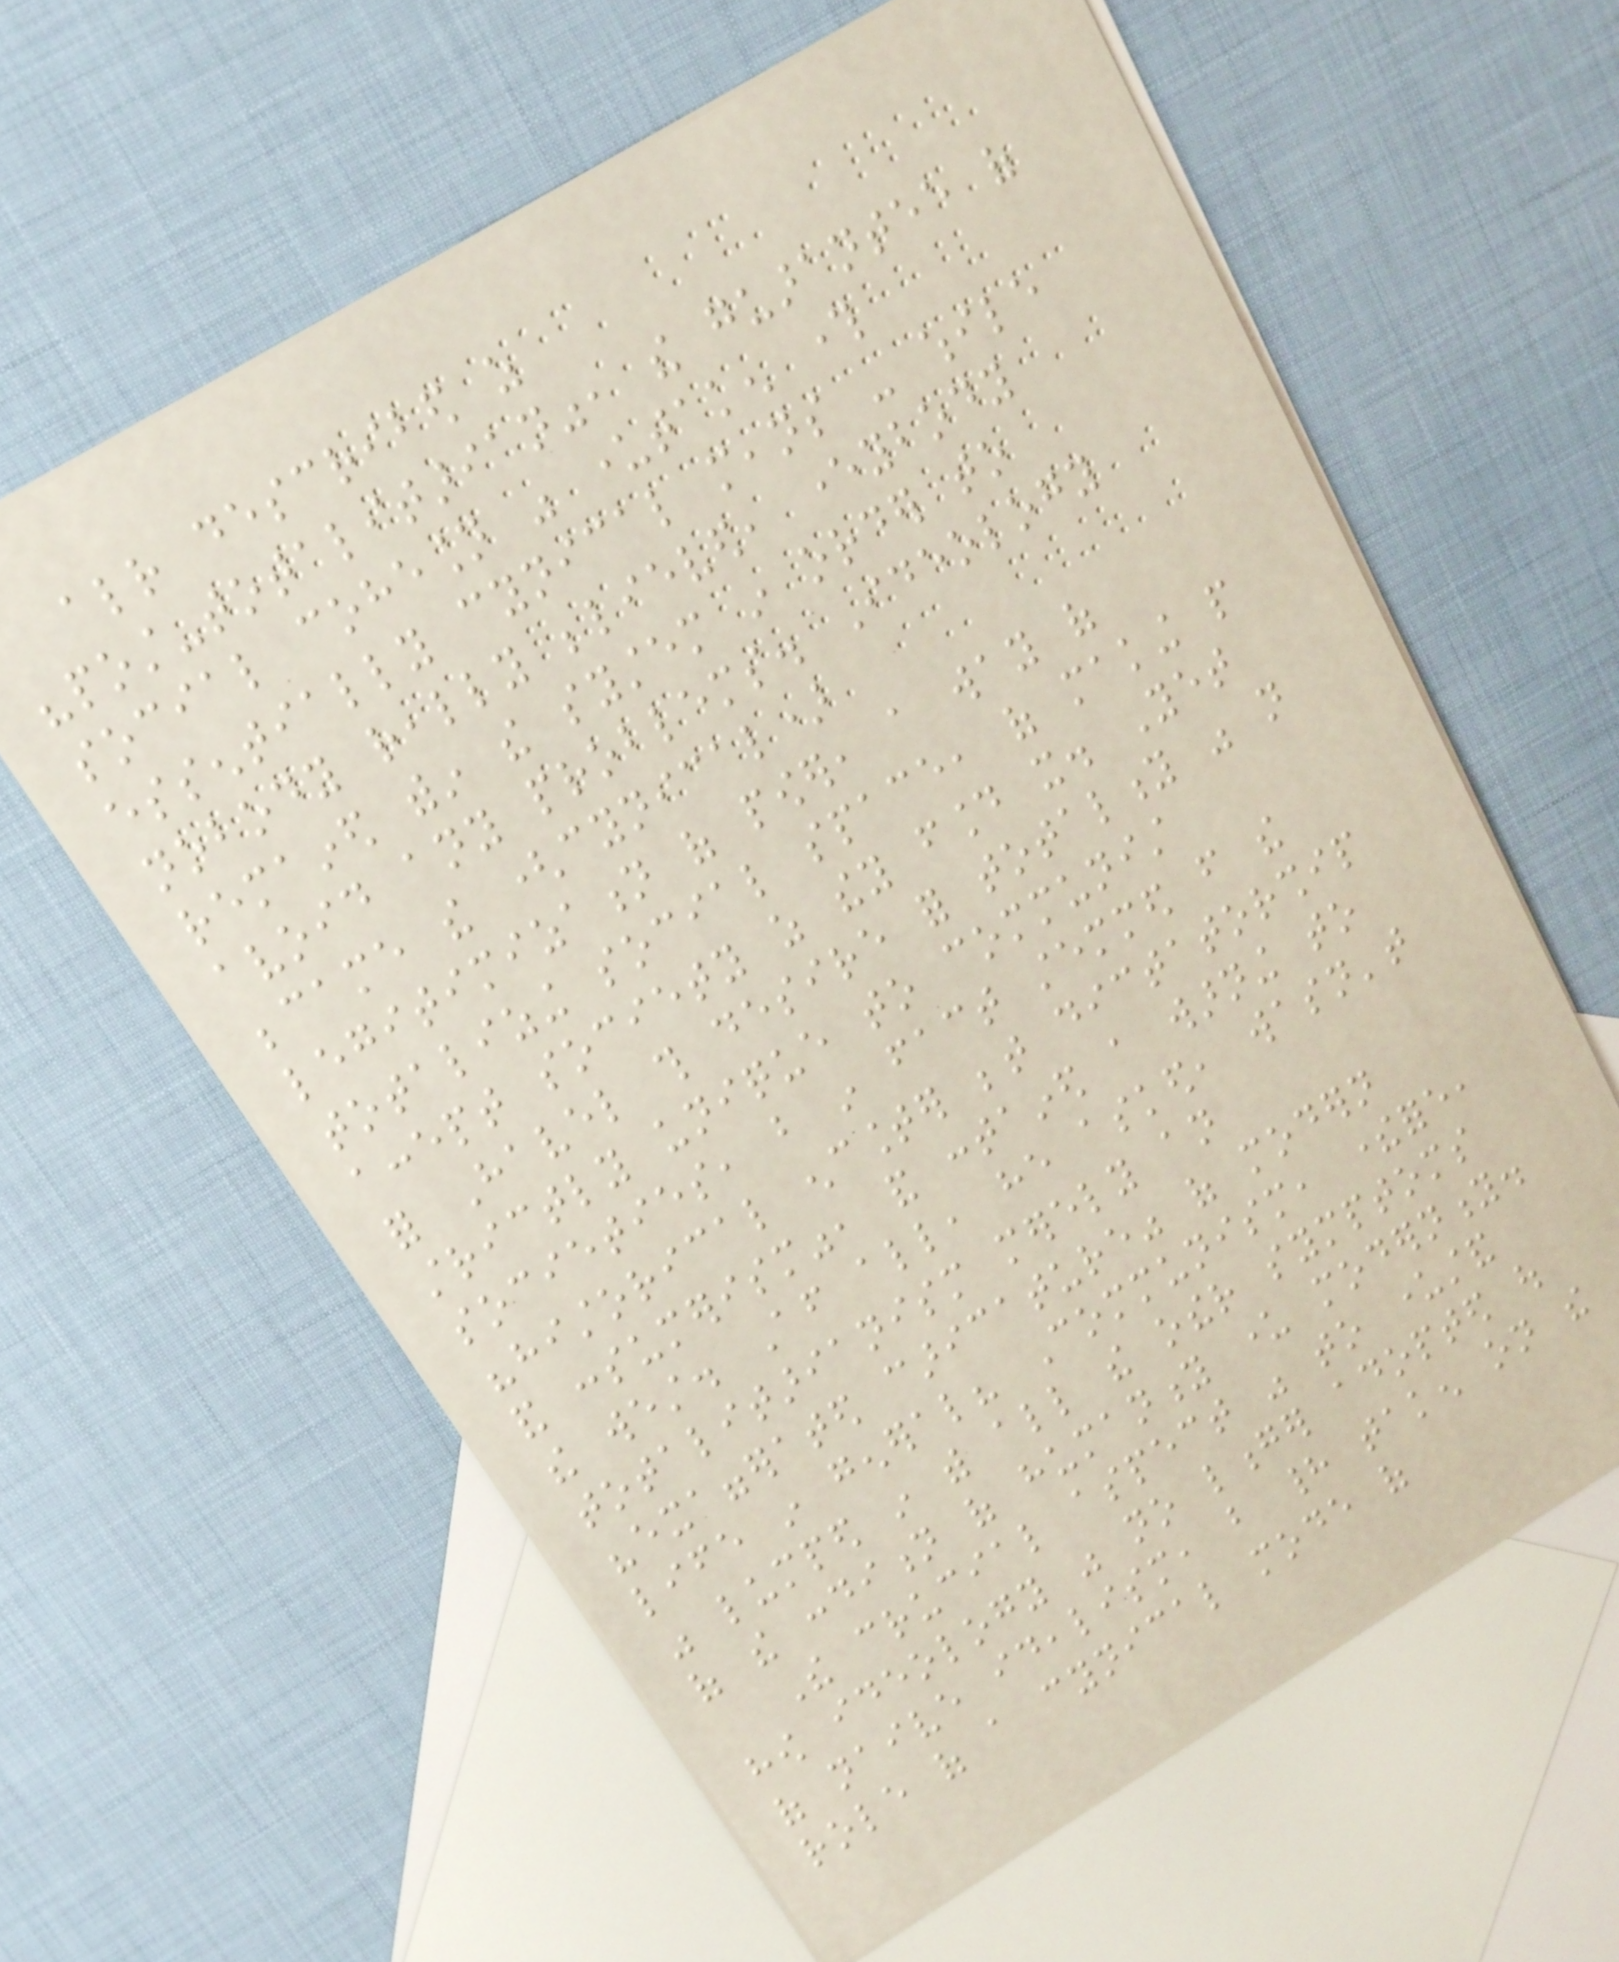already described as
"post-totalitarian", the guarantee of
social cohesion was undertaken through
essentially cynical means - while
nobody really believed, everybody
remained within the system in order to
avoid any problems. Ideology
became the (cynical)
legitimization of power, a way of
totalizing social space, of making people
accept society as they found it. Yet
for Havel this desire for totality was not
strictly unique to communist
societies, but in fact stemmed from the
"historical encounter between dictatorship
and consumerism", and contained a warning to
the west. After all, he asked, wasn't
totalitarianism merely an
"exaggerated caricature" of modern
life in general? Communism, therefore,
was lumped in with all the other symptoms
of the condition of humanity under modernity.
The crucial aspect was to understand
how ideology was no longer adopted out
of naive idealism, but had taken on the
role of a cynical mode of
